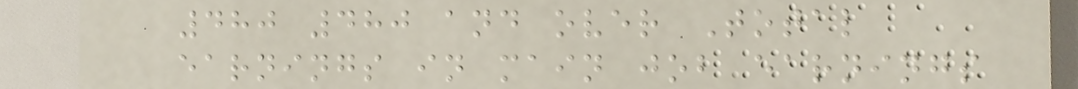480 480 and over Total
earnings in main job earnings
